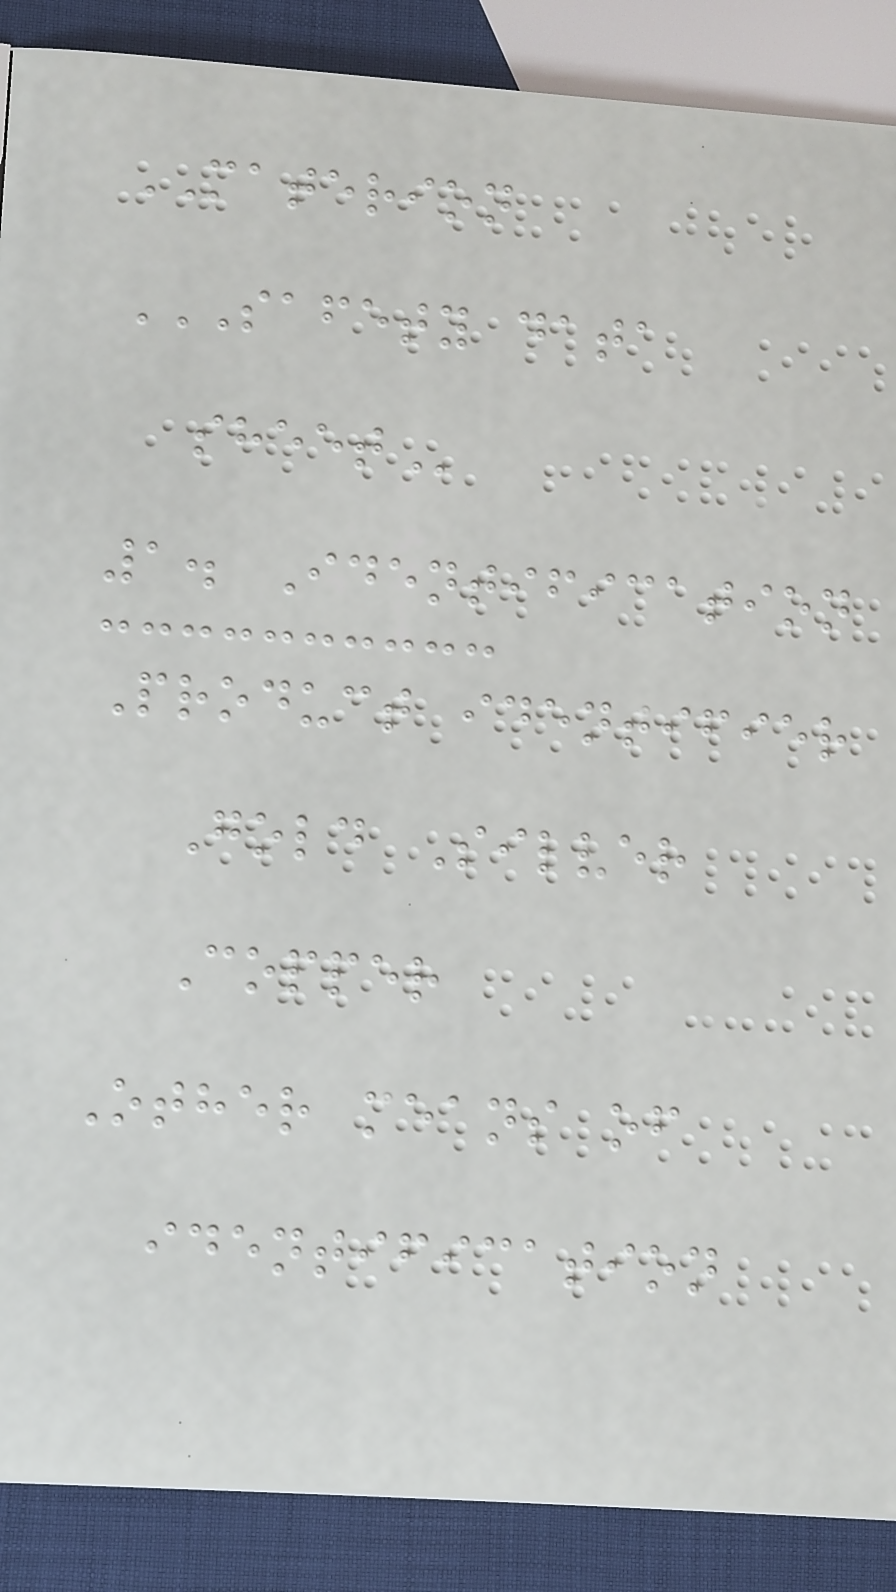MATERION
SAFETY DATA
SHEET
1. Identification
Product identifier
Gold Silver
Copper
Other means of
identification
